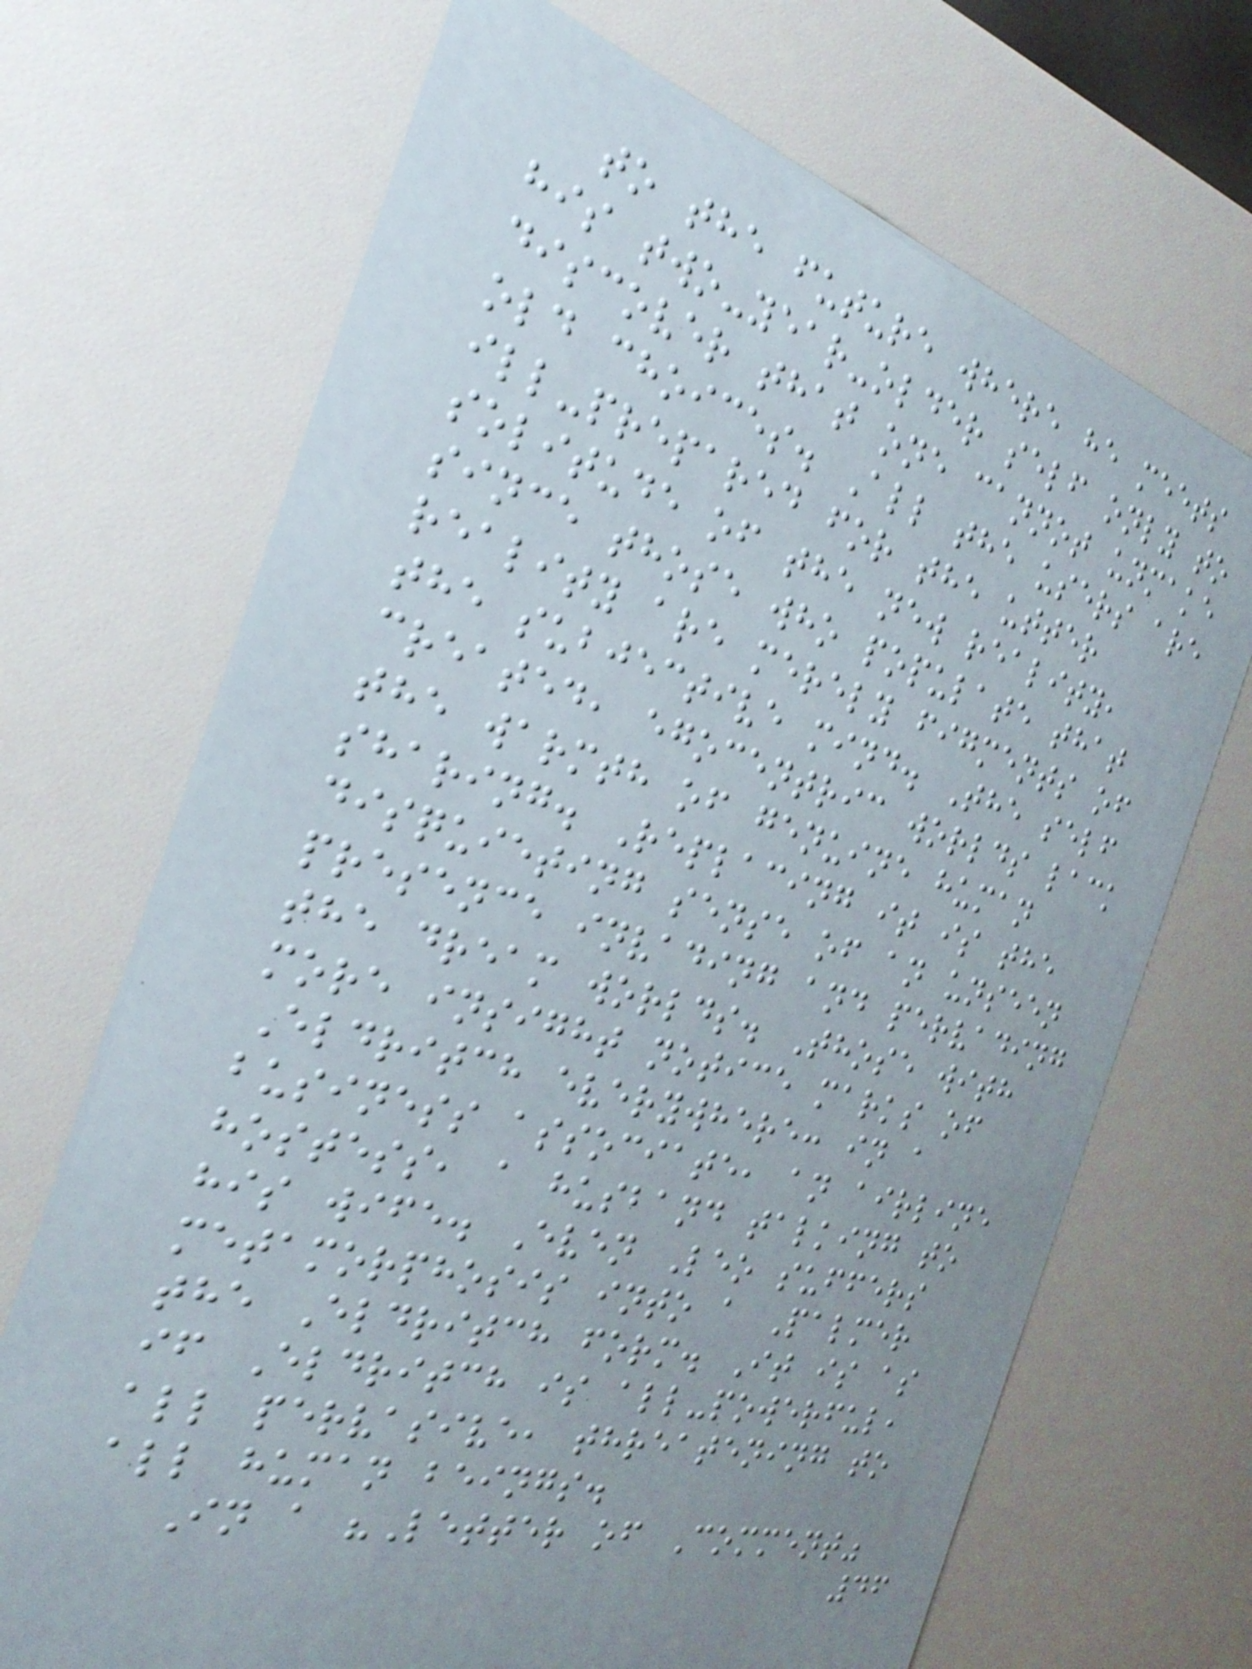to the future where he meets
his two-year-older self only to
discover that one cannot unmake
old choices. All the users are
ill-prepared for the utter
solitude of the new reality,
since those who populate that
reality are merely figments of
the subjective mind. The self
created, egocentric worlds lack
the warmth of genuine human
sharing. Replacing it is the
disquieting sense of an unseen
presence invading and pervading
the dream worlds. Those with
more insight notice marks of
Eldritch everywhere: in a
business associate, an airline
hostess, a husband talking to
his wife. Even Leo suffers
metamorphosis into a Palmer
the Eldritch form. It is as
if Eldritch is all-powerful,
all pervasive, threatening to
all human beings.
In a "Letter of Comment"
46
